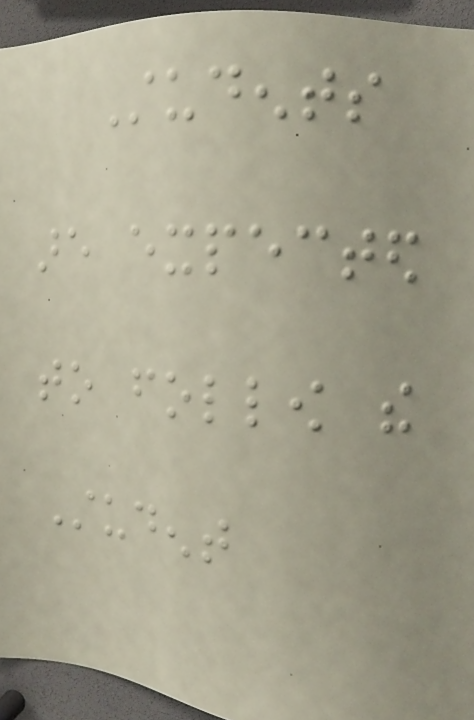Students
are expected
to follow the
Student
